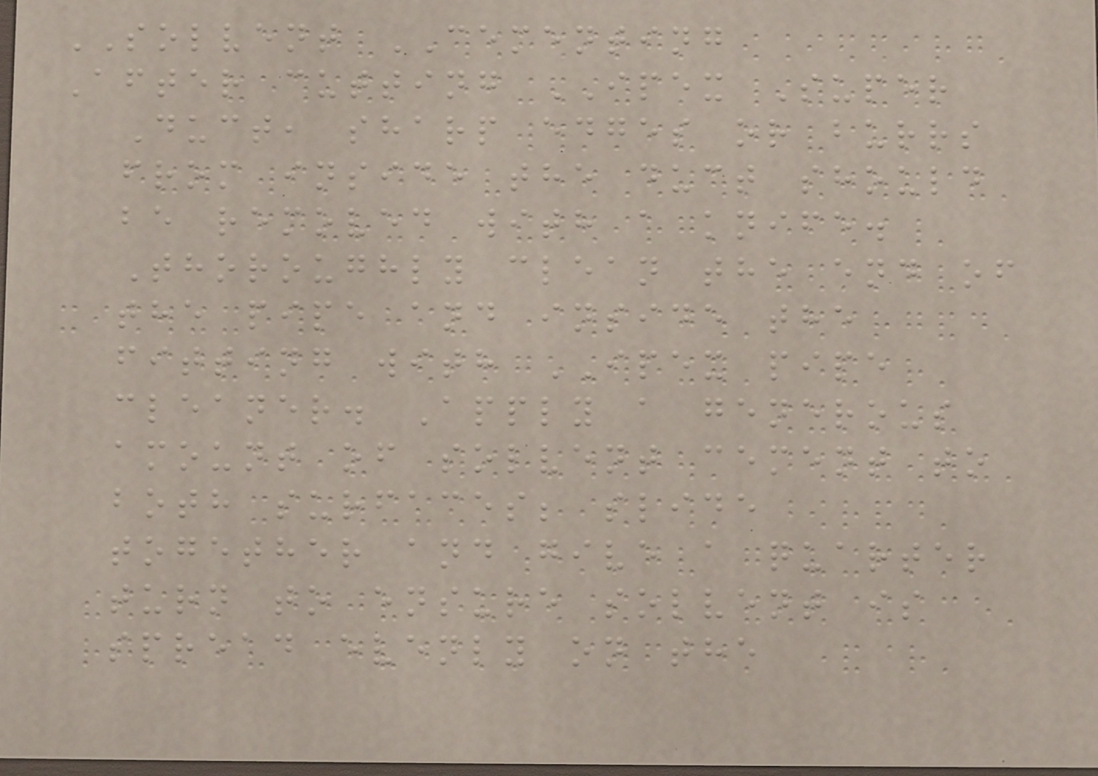SOLVENT CEMENTING
After cutting IPEX Super
Duct, sharp edges or burrs
from inside the duct should
be removed with a knife.
Thoroughly clean the end of
the pipe and inside the
fitting with IPEX pipe
cleaner. Apply a generous
amount of solvent cement to
both surfaces; slide
together and give a quarter
turn to ensure solvent is
spread evenly on the
